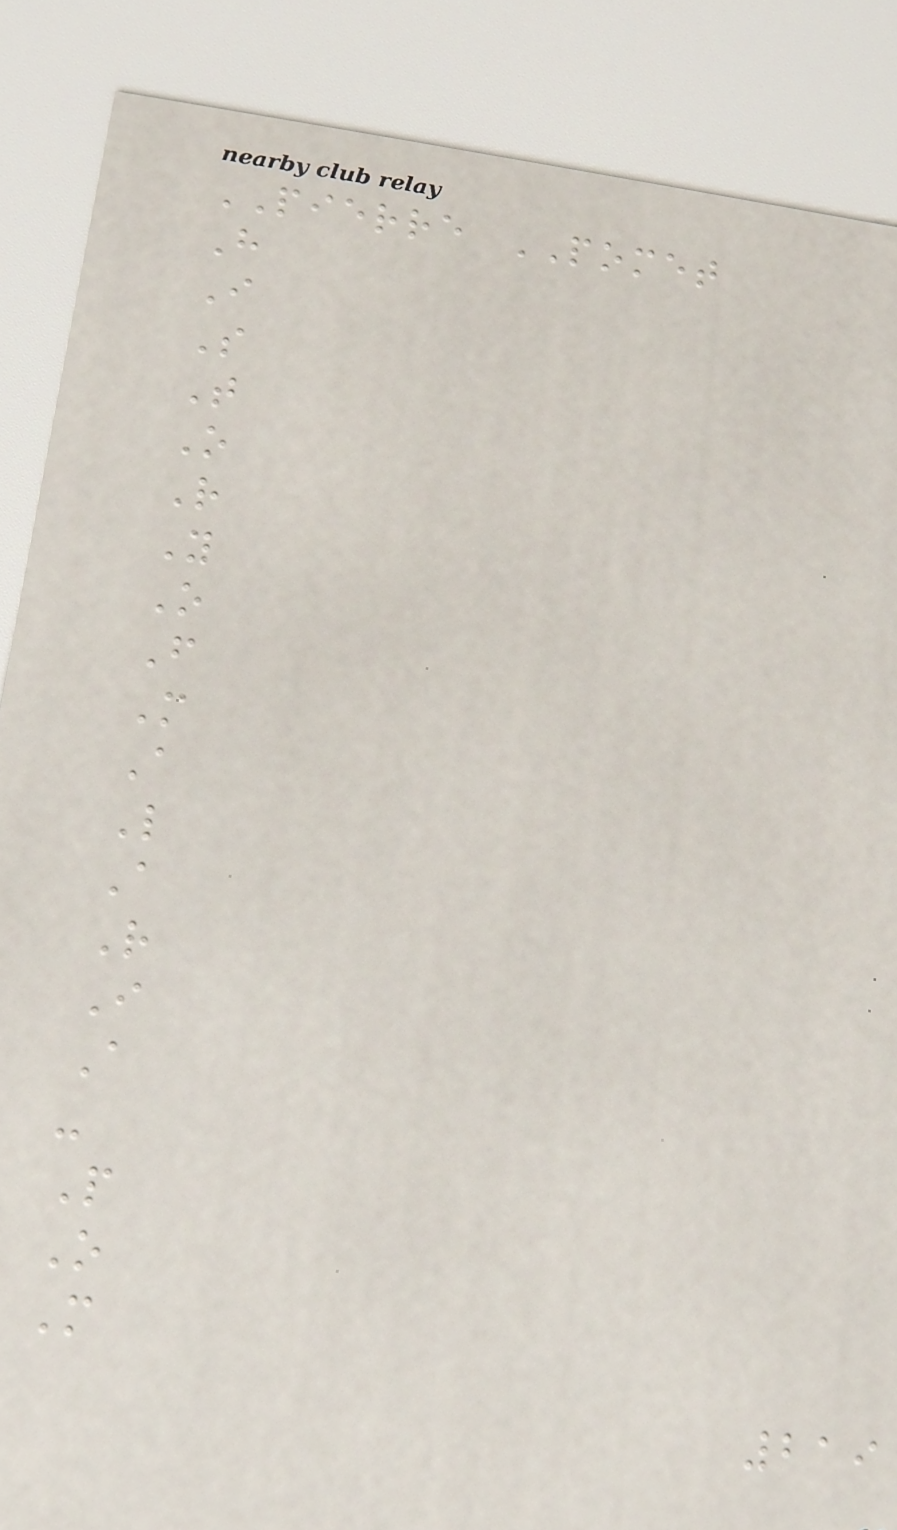PIERRE POMET
H
I
S
T
O
R
Y
O
F
M
A
L
A
R
I
A
-
P
O
M
219
